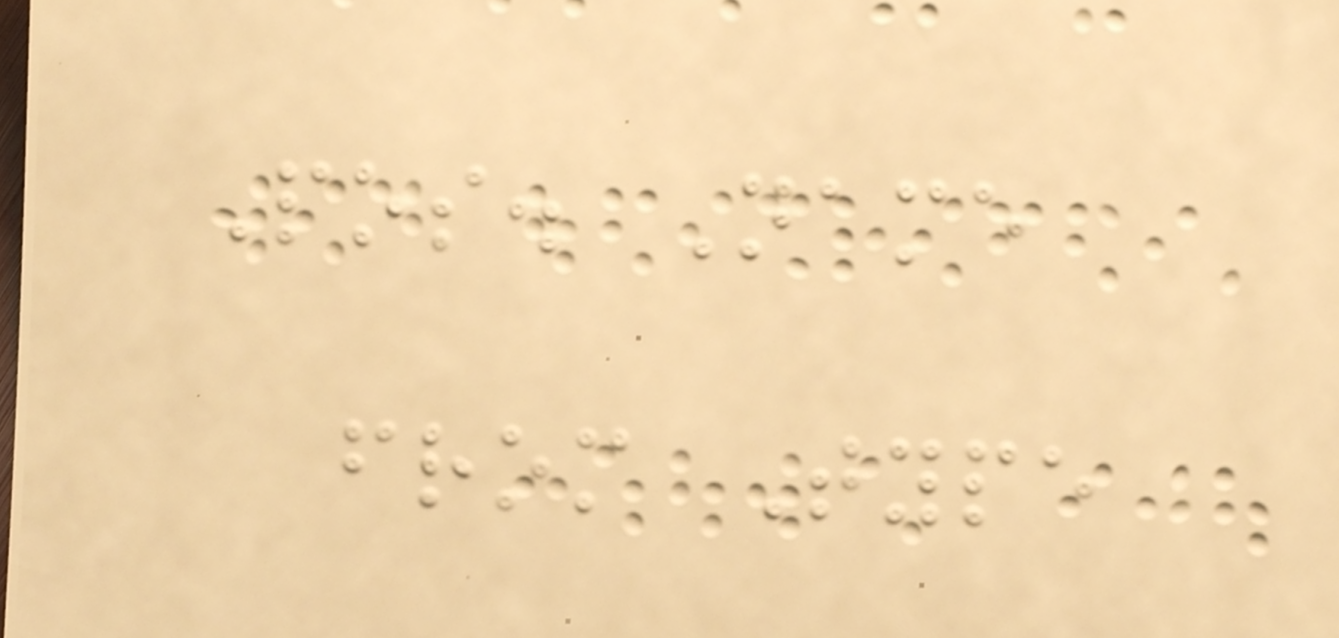Pos. Name
from Type
